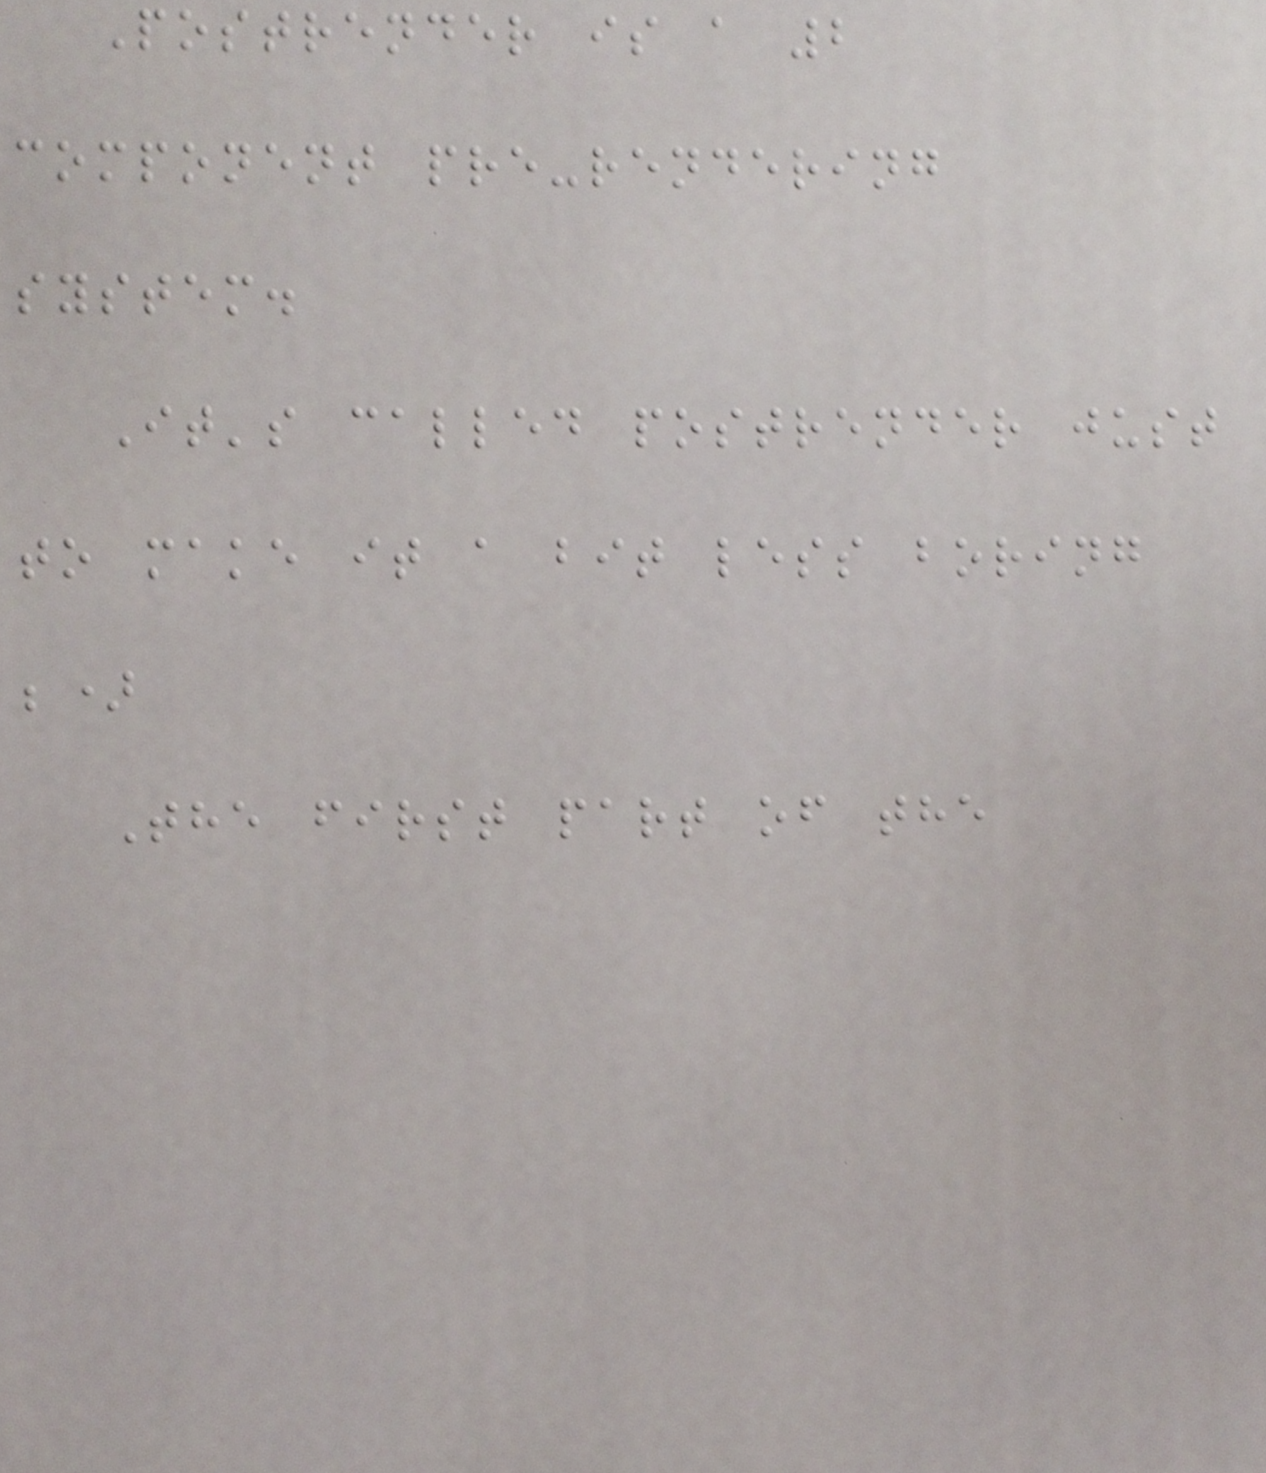Postrender is a 2
component pre-rendering
system.
It's called postrender just
to make it a bit less boring
;)
The first part of the
